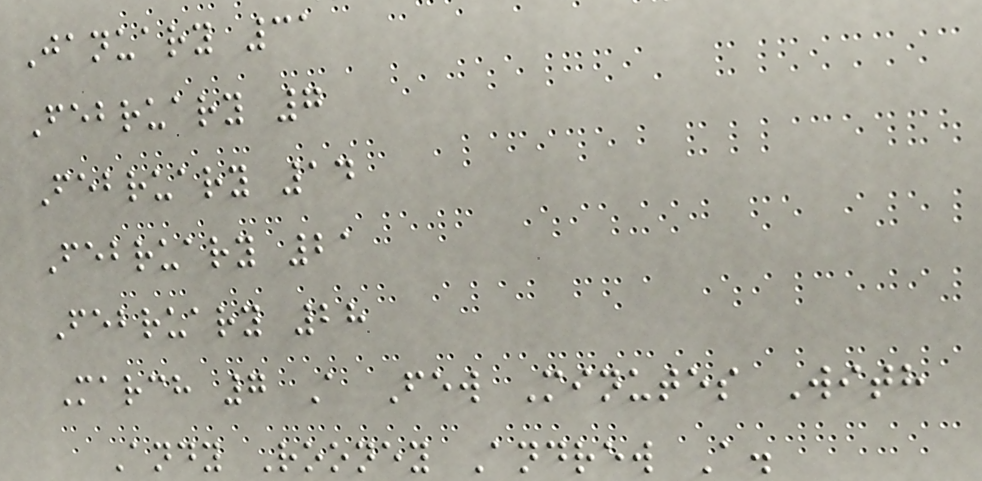January 31
February 7
February 14
February 21
February 28
March 7 A Few Minutes With
Andy Rooney Andrew A.
